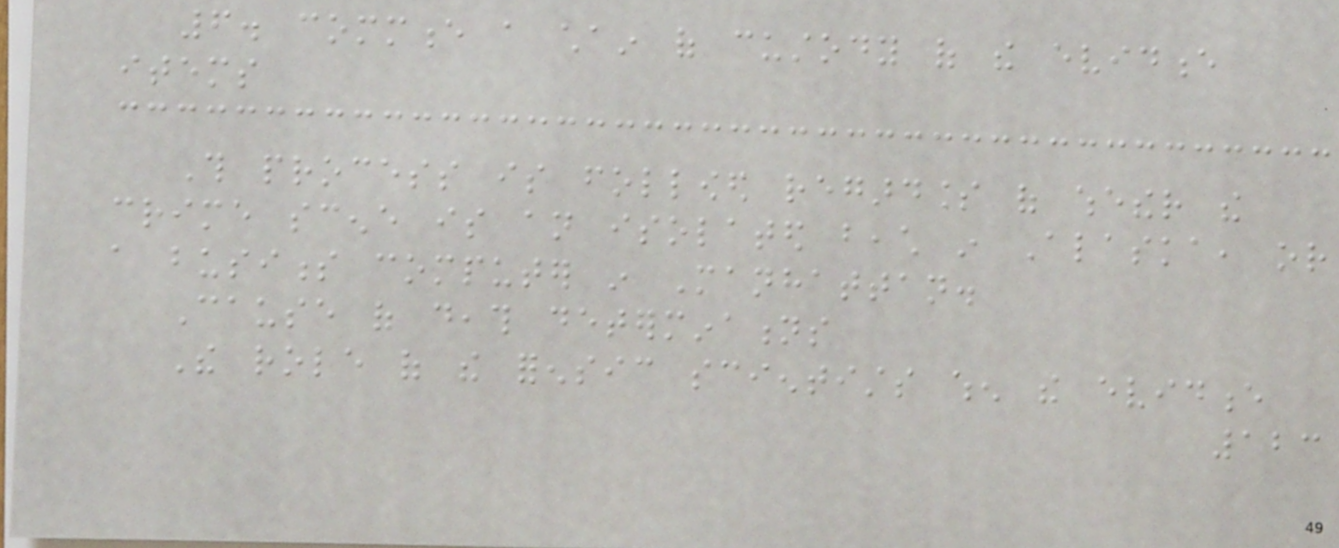6. commence a chain of custody of the evidence
items
This process is followed regardless of whether the
crime scene is an isolated beach in Alaska, or
a business computer in Manhattan.
Cause of death determinations
The role of the forensic scientists when the evidence
123
